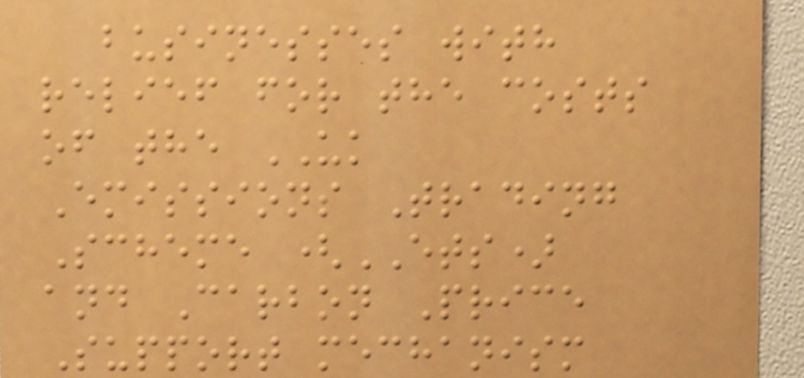businesses with
relief for the costs
of the UK
Emissions Trading
Scheme (ETS)
and Carbon Price
Support mechanism
